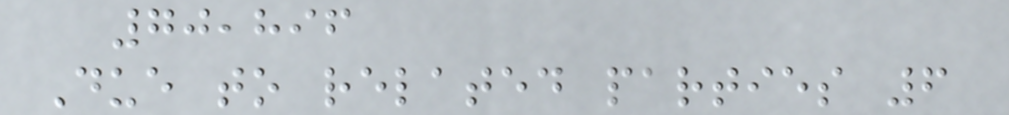70,896
Due to related parties 6
